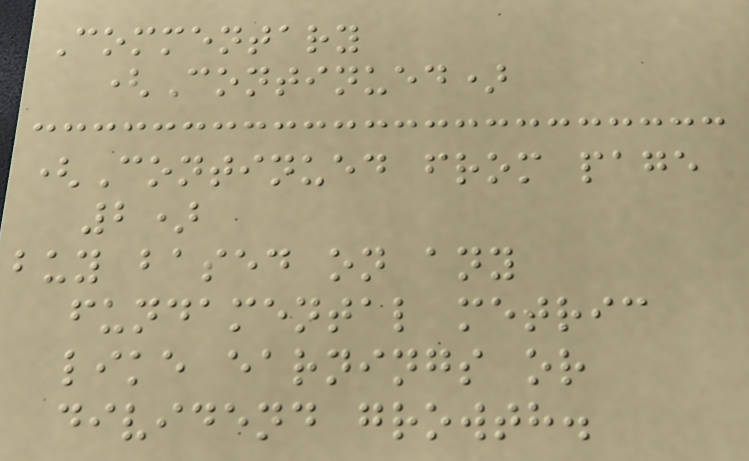Commentary
(Continued)
(Continued from page
2)
buy based on any
fundamental metric
like earnings or
dividend growth.
